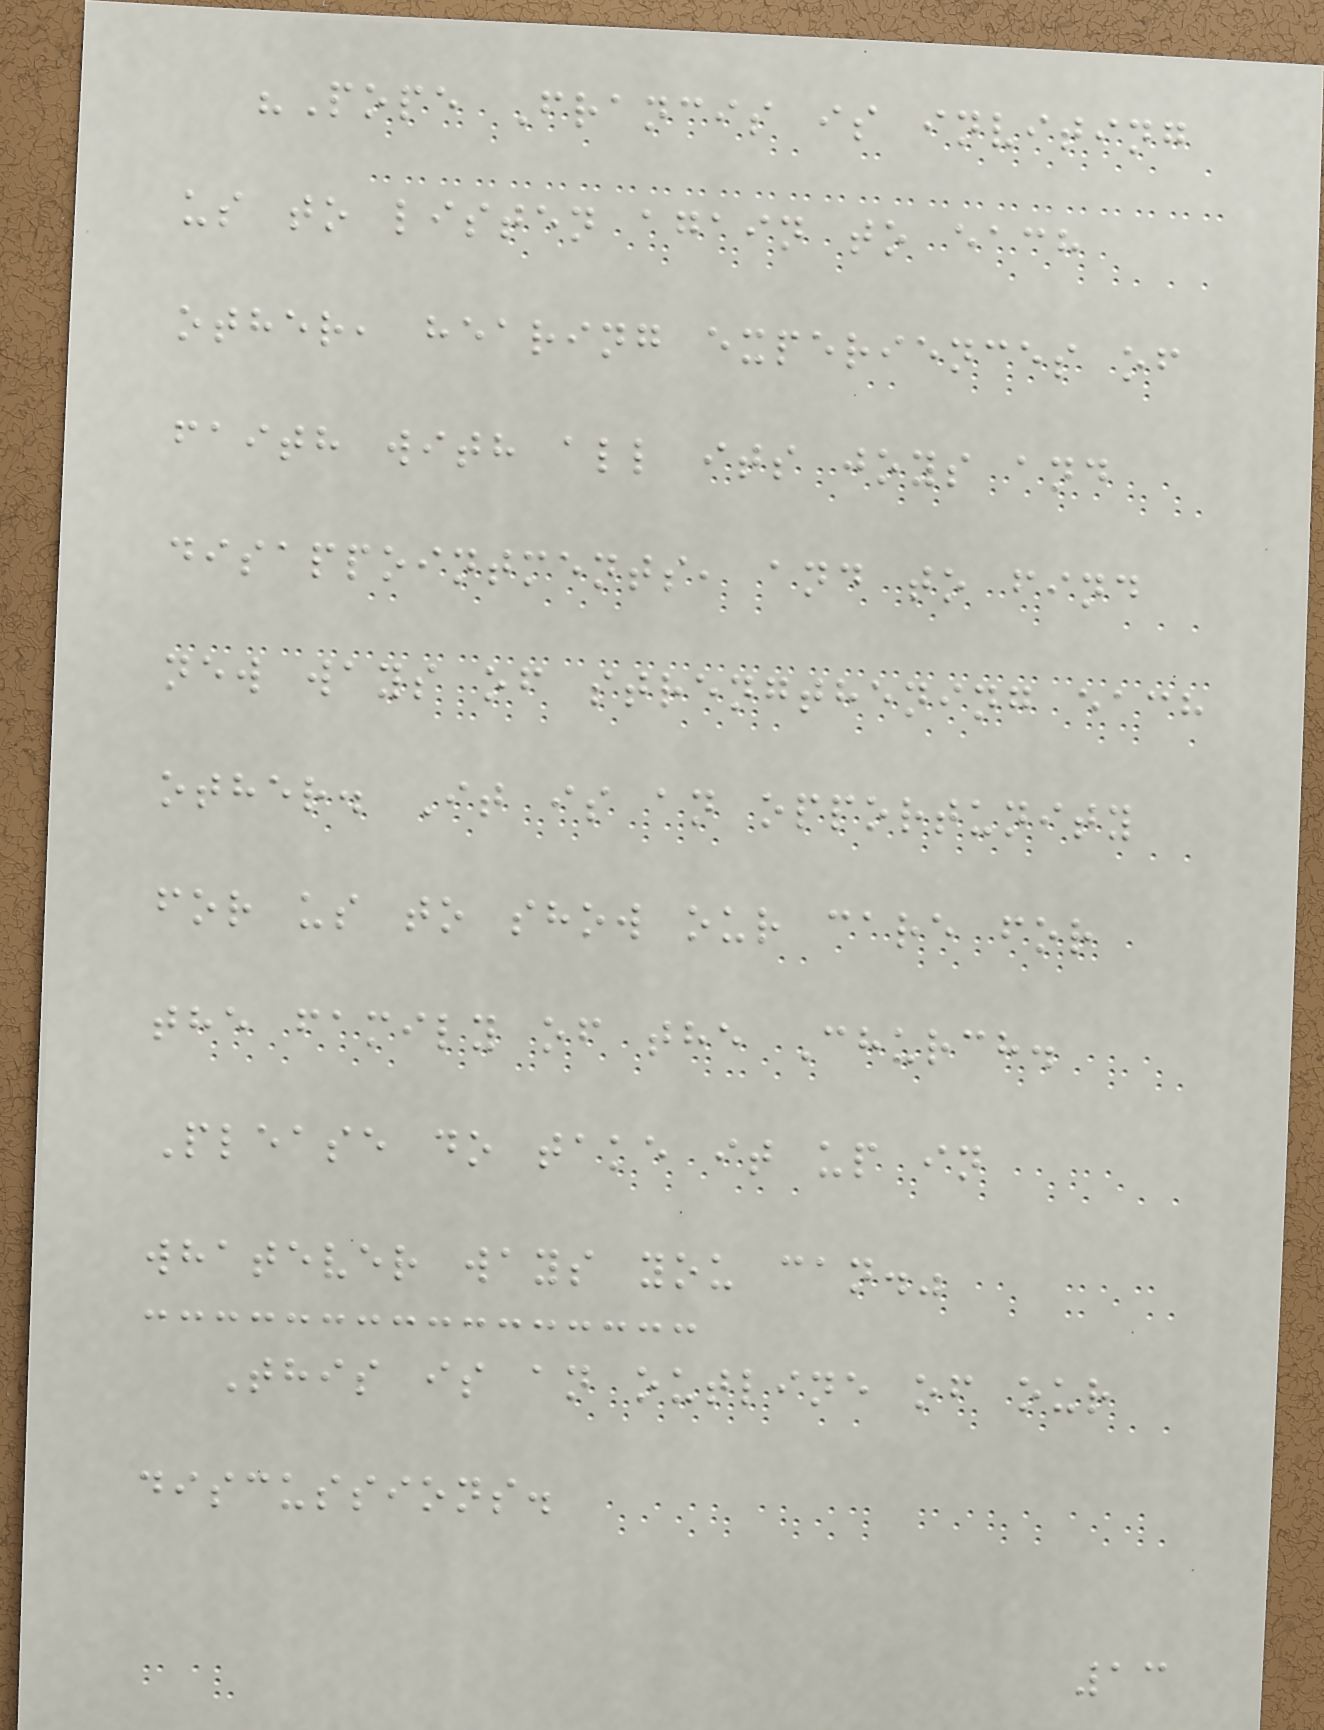"Pope Francis is inviting
us to listen again to each
other, hearing experiences of
faith with all its joys and
disappointments, and to find
new ways of strengthening each
other. It is an opportunity
for us to show our care for
the family of the Church.
Please do take it up in
whatever ways you can."
This is an outline of our
discussions.
13
